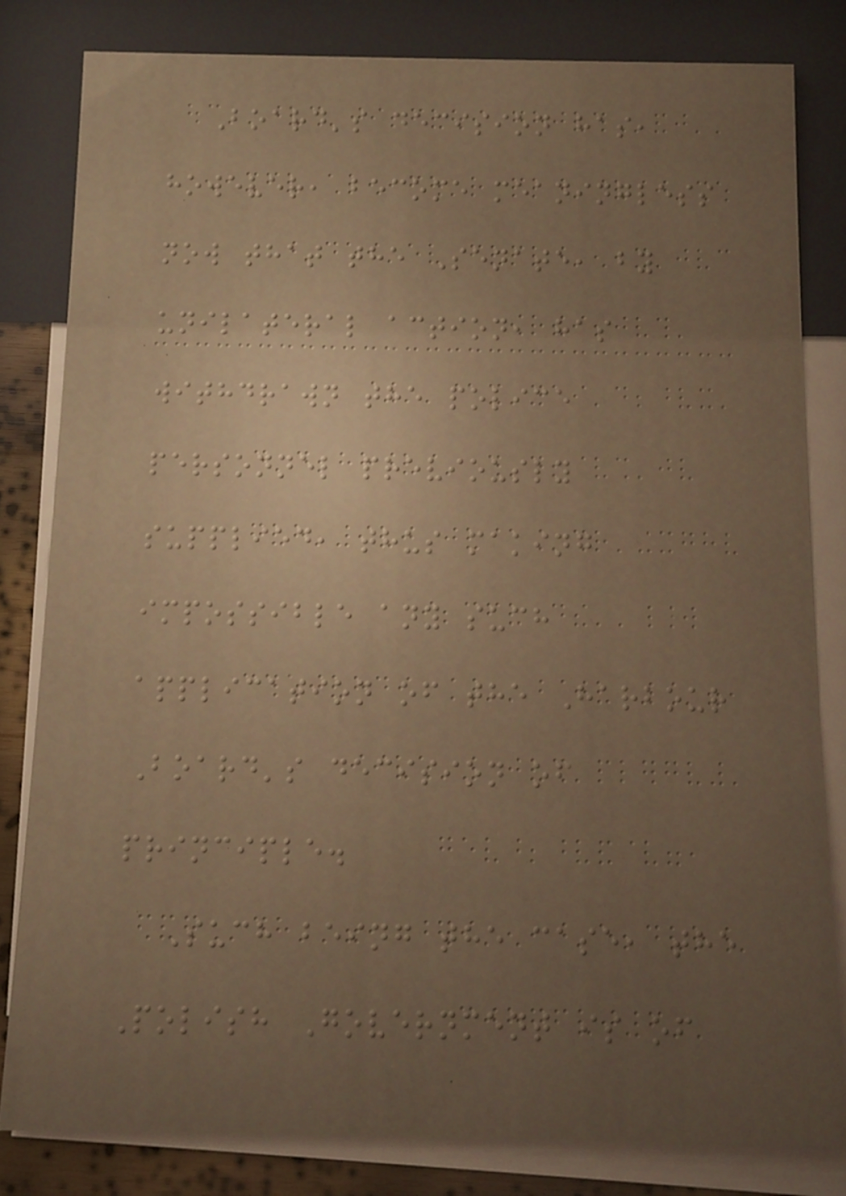Board's decision has,
however, become meaningless
now that the Senate, by
unilateral action, has
withdrawn the police
personnel previously
supplied, thus making
impossible any such
application of the Harbour
Board's decision of
principle.
Such being the case, the
Polish Government is of
